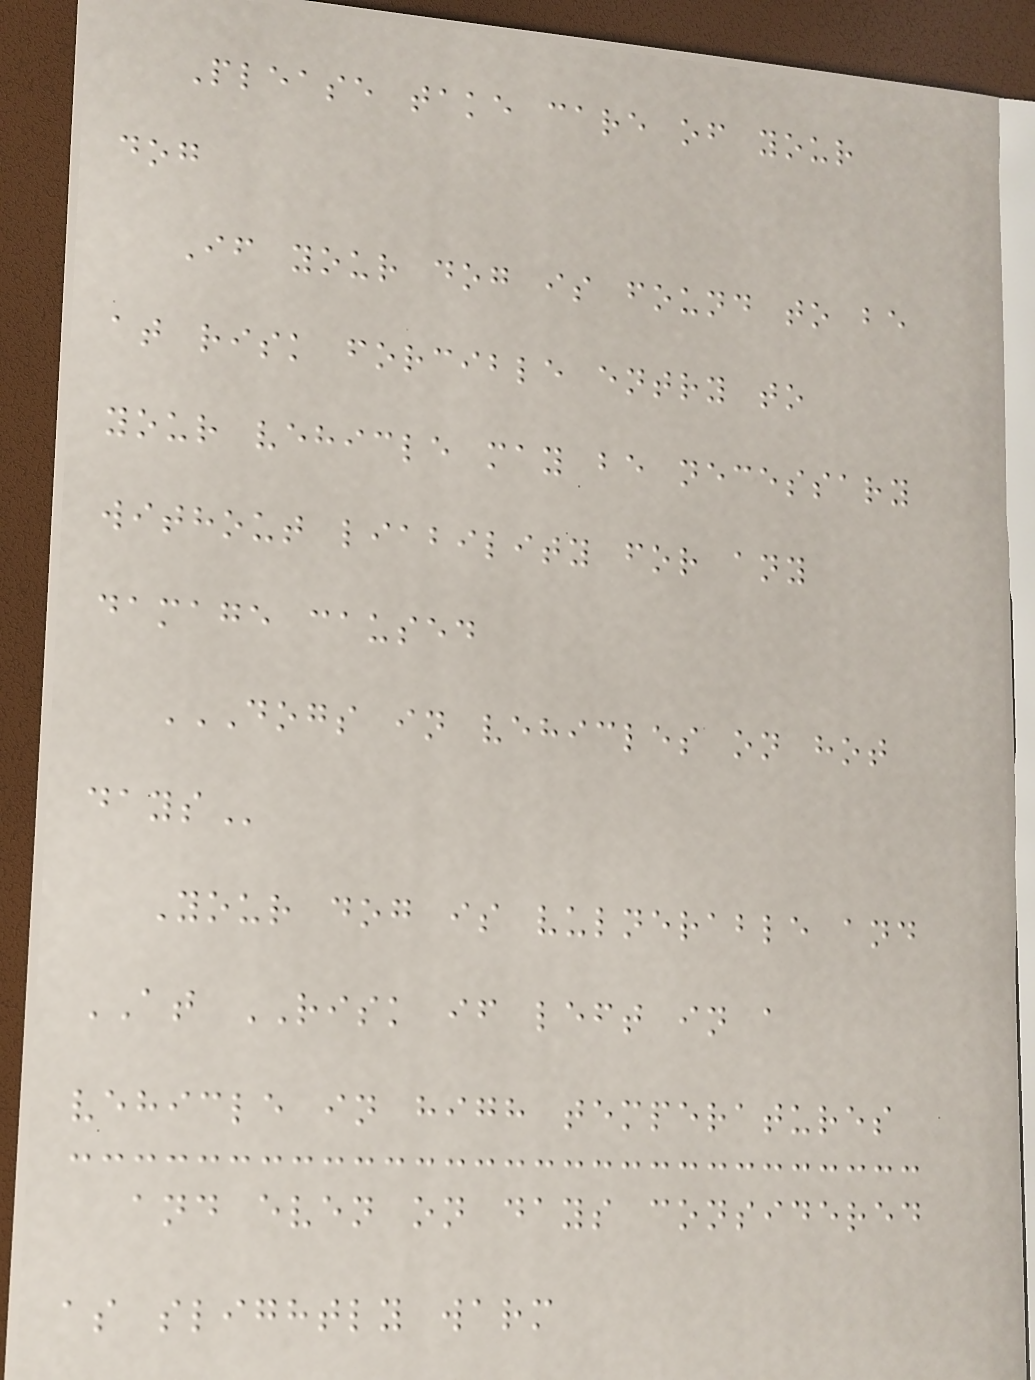Please take care of your
dog
If your dog is found to be
at risk forcible entry to
your vehicle may be necessary
without liability for any
damage caused
DOGS IN VEHICLES ON HOT
DAYS
Your dog is vulnerable and
AT RISK if left in a
vehicle in high temperatures
and even on days considered
as slightly warm
